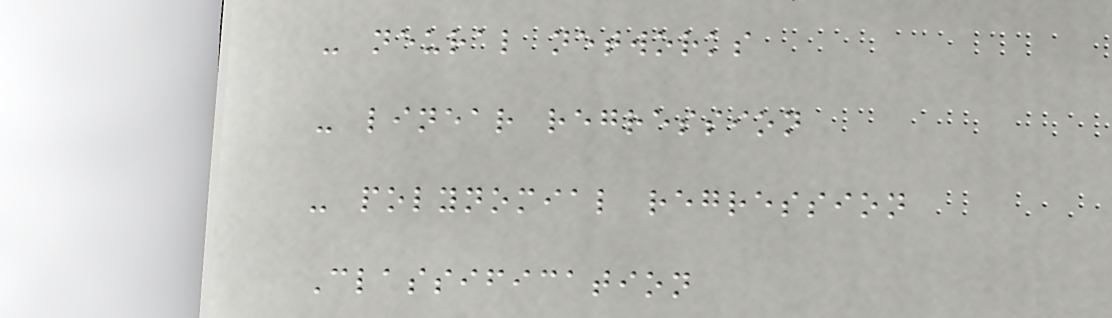- neural networks
- linear regression
- polynomial regression
Classification
